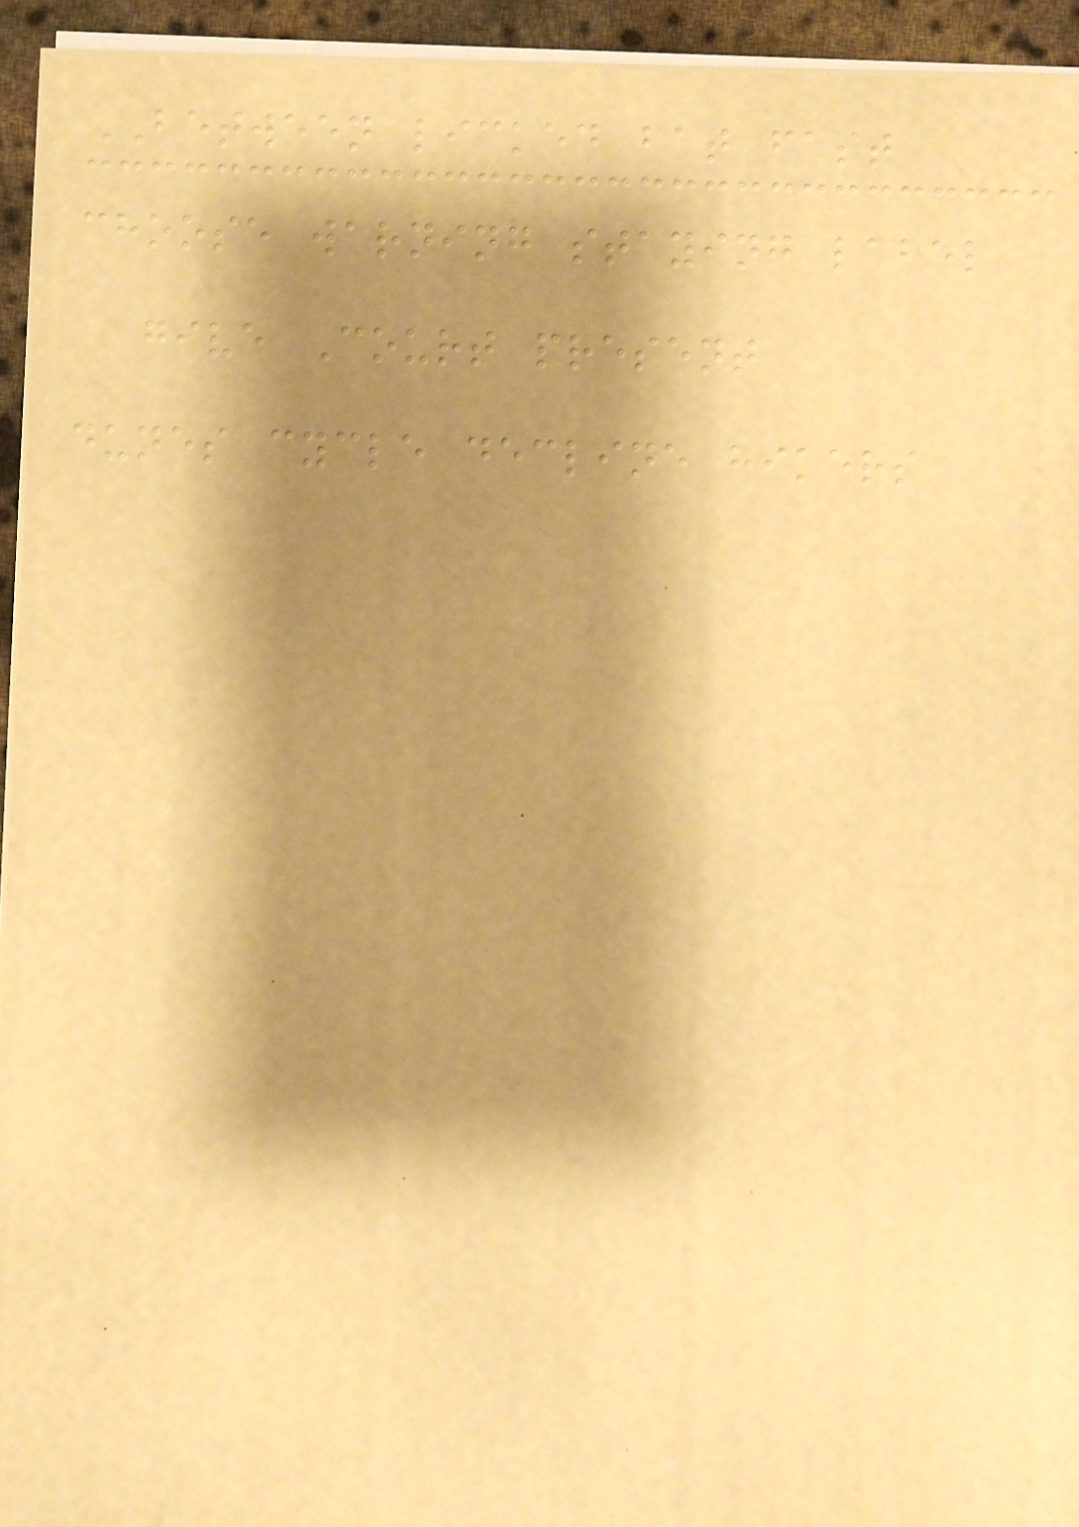BETWEEN licked bat fast
choose warning staying label
give Court present
dunes cycle decline hikers
